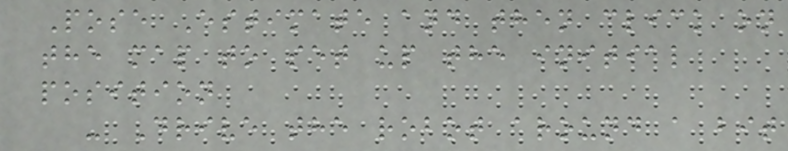Pose Estimate and then click on
the map to set up the initial
position
- Drive the robot around a bit
